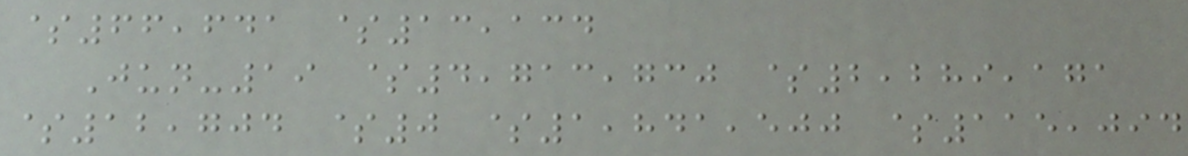$66,641 $13,134
Jun-19 $4,713,730 $2,289,171
$12,704 $0 $1,841,500 $115,094
